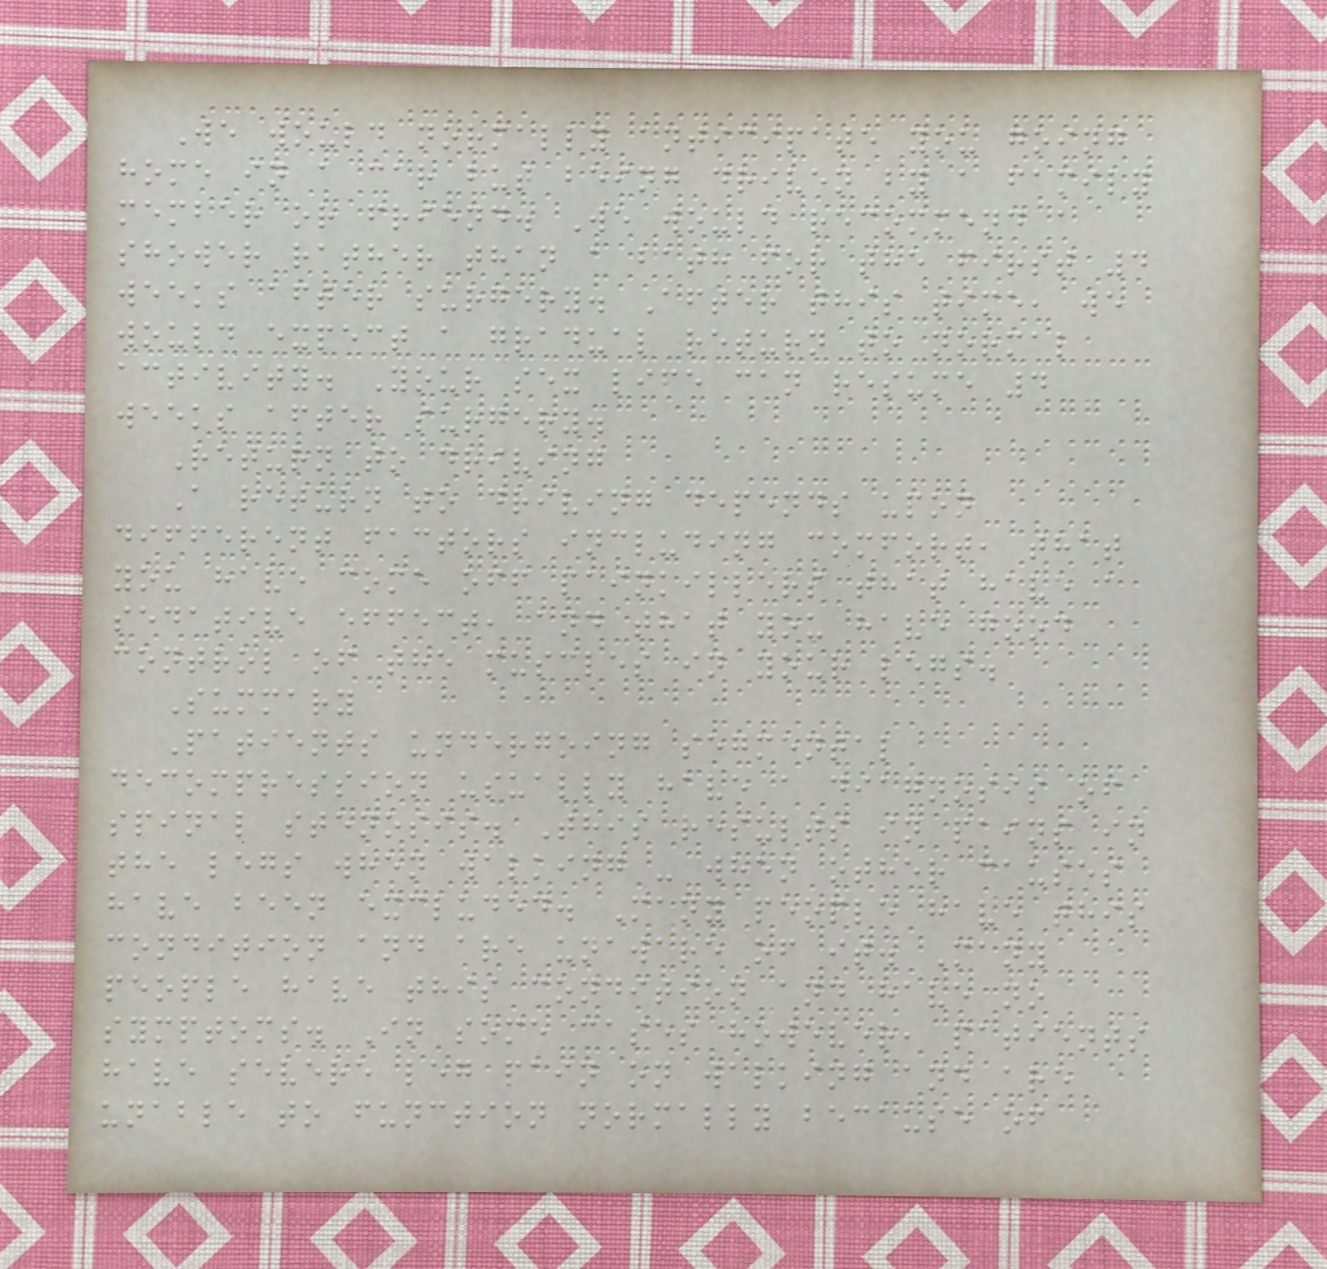We would normally anticipate you going
home in a car but being driven by a family
member or friend. We would recommend a
shower rather than a bath for the first 4
weeks after surgery. After this time, we
would expect a gradual return to normal
activity. Your sex life can resume 4
weeks after surgery.
Return to driving
A return to driving depends upon
different factors including comfort, that
you have come off painkillers that have a
sedative effect, and that you have good
control of the muscles in your legs.
Summary
Patients undergoing segmental
decompression usually have a diagnosis of
spinal stenosis. This results in pains in
the legs when walking - when other causes
have been excluded. Many people have this
condition and are unaware of it. Many
people have this condition and have no
symptoms. In some cases however, patients
have severe leg pain on walking and are
unable to function normally because of
